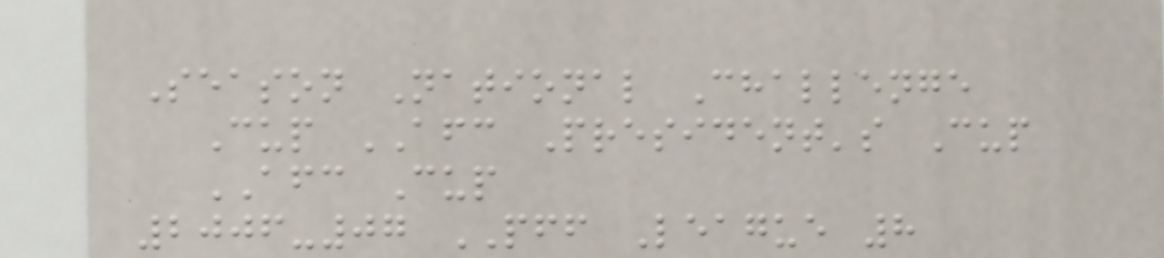Season National Challenge
Cup AFC President's Cup
AFC Cup
2006-07 PFF League 8
